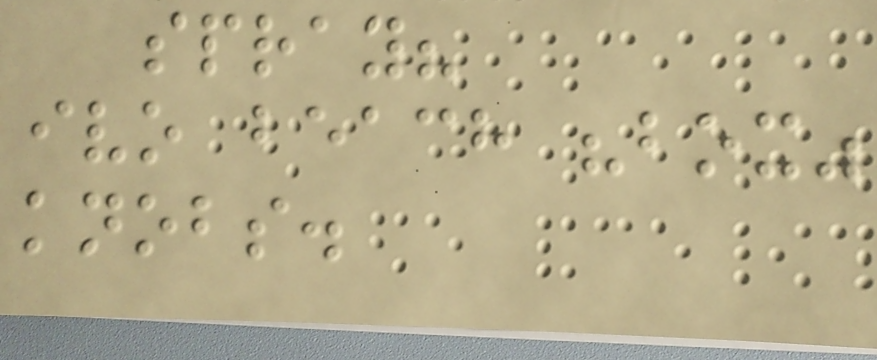spray?
ivo beach "box"
knobs.
